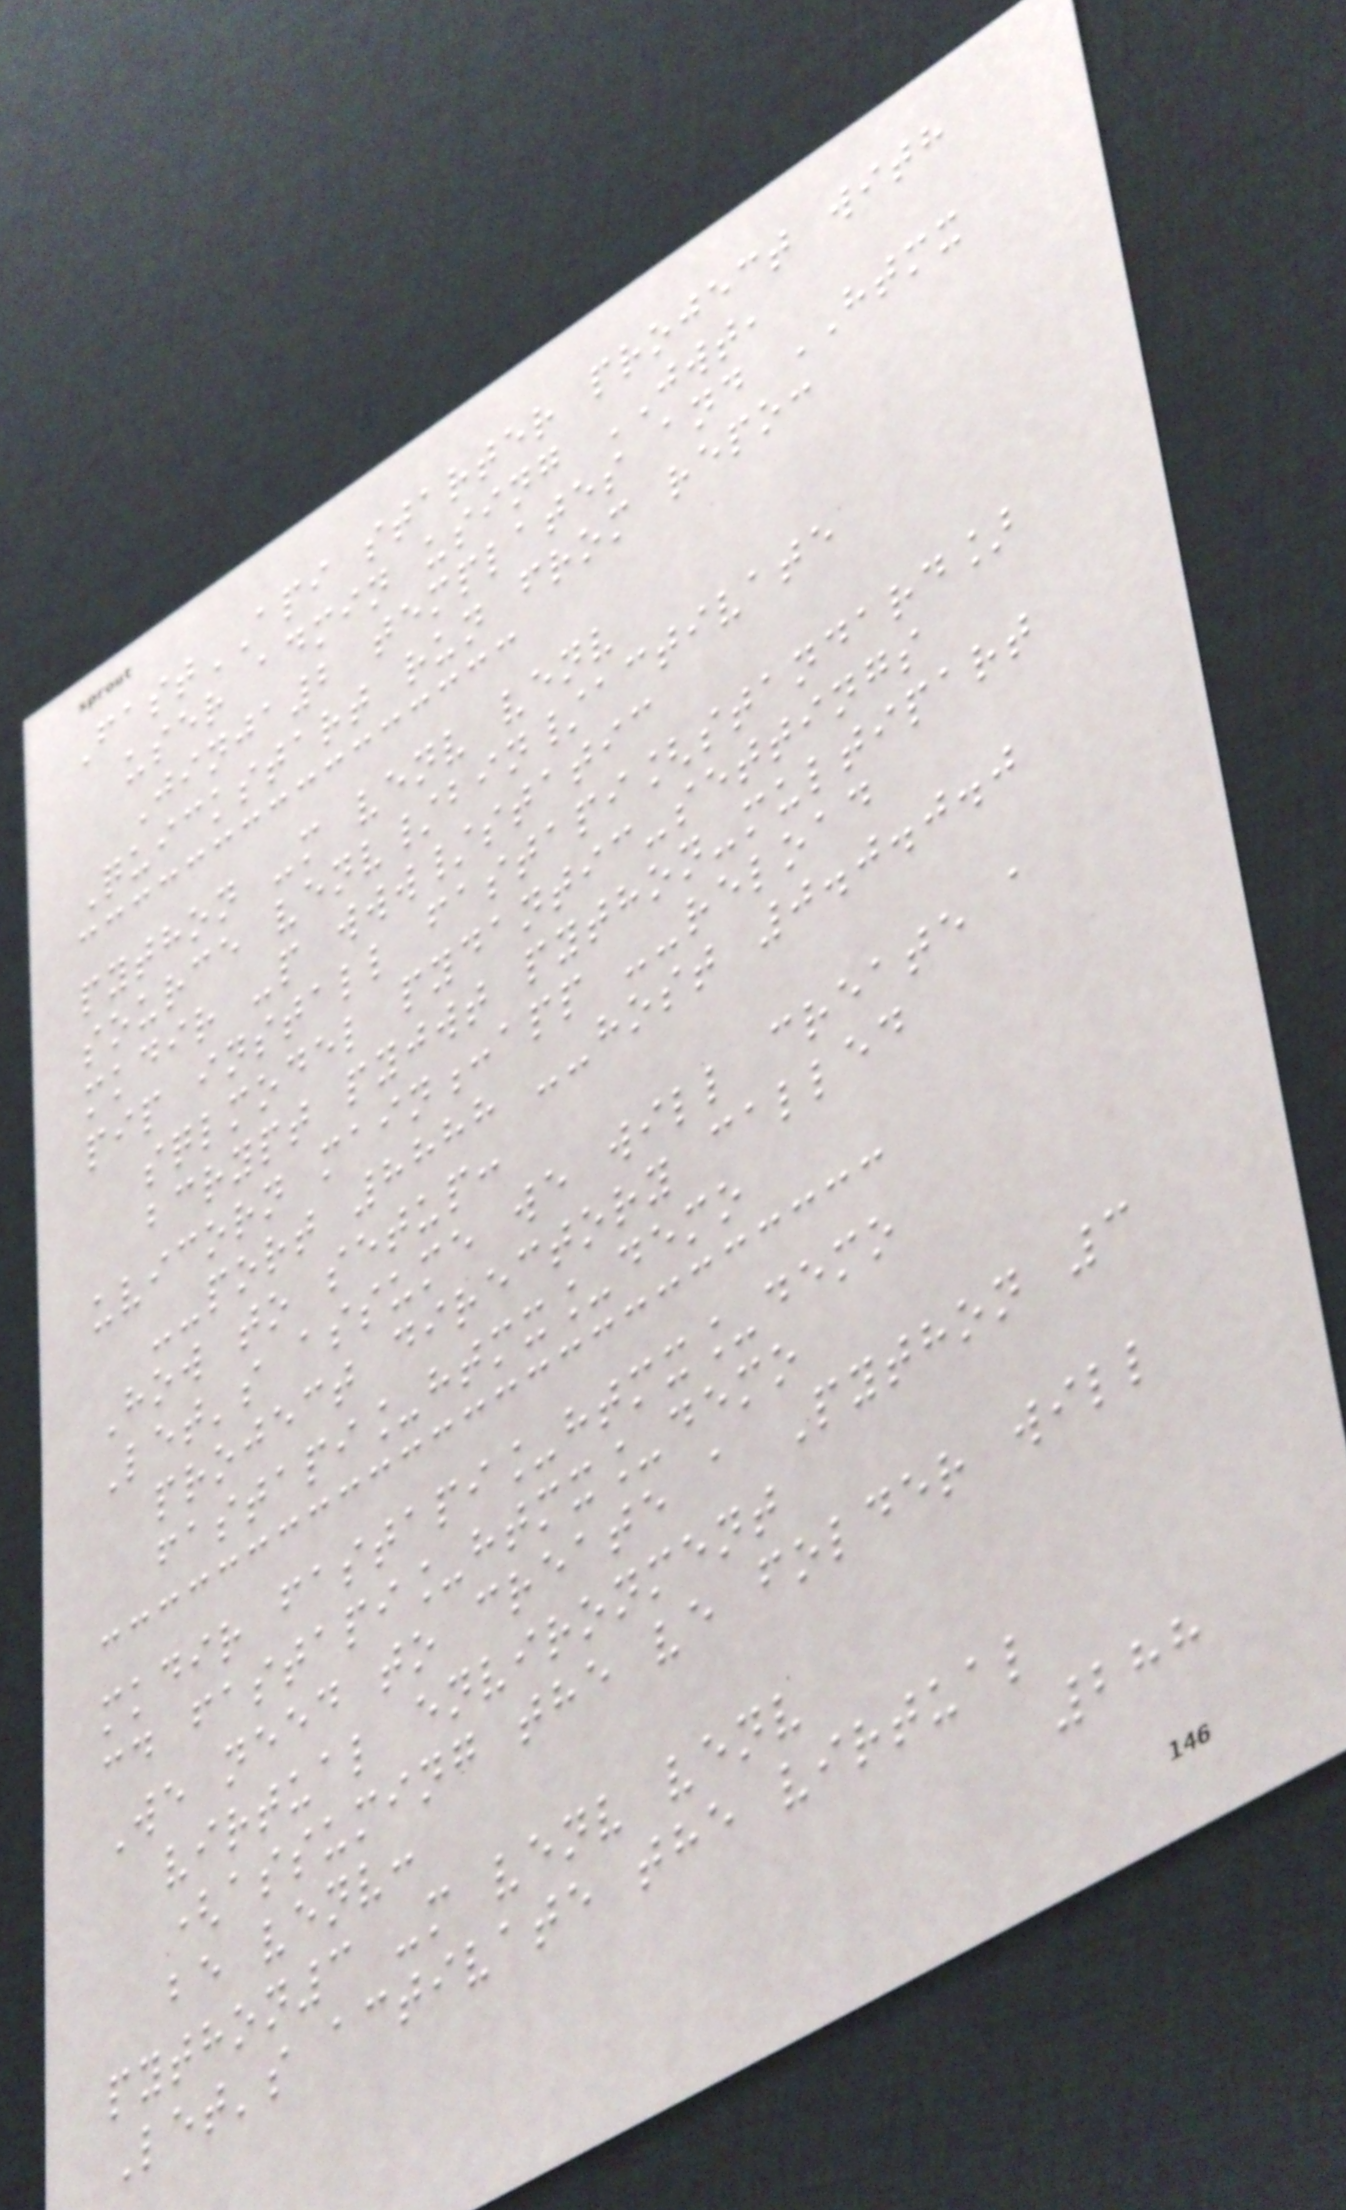FastAPI starter project with
user admin using JWT,
Jinja2 templates and HTMX
Quickstart run from repo:
python -m venv venv
source venv/bin/activate
mkdir -p www/static
pip install fastapi[standard]
sqlmodel pydantic-settings
bcrypt pyjwt python-multipart
uvicorn main:app --reload
--port 8888 --host 0.0.0.0
How to setup:
Let's assume we will create a
project directory called
fastapi_htmx_demo
mkdir fastapi_htmx_demo
cd fastapi_htmx_demo
We need to create a Python 3
virtual environment
(assuming the ve folder will
be venv:
python3 -m venv venv
Let's activate the virtual
288
